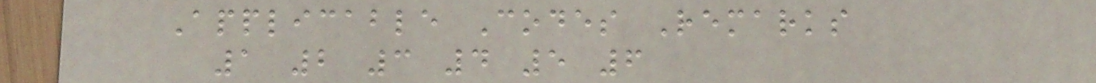Applicable Codes Remarks
1 2 3 4 5 6
